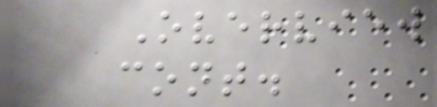Overview
cont.
